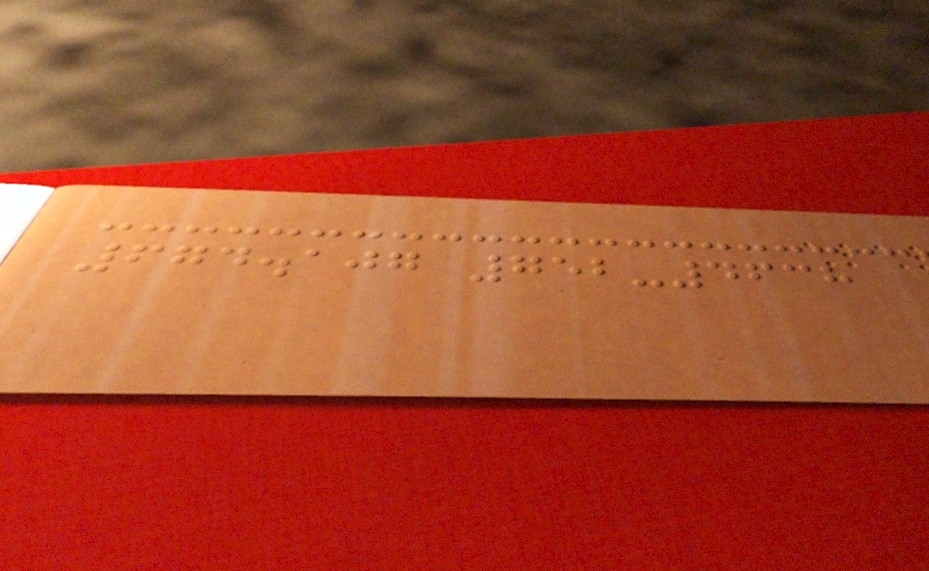674.107 752-4638
